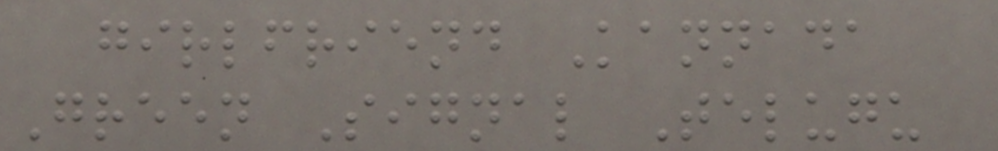girlfriend Kannada
Green Signal Telugu
